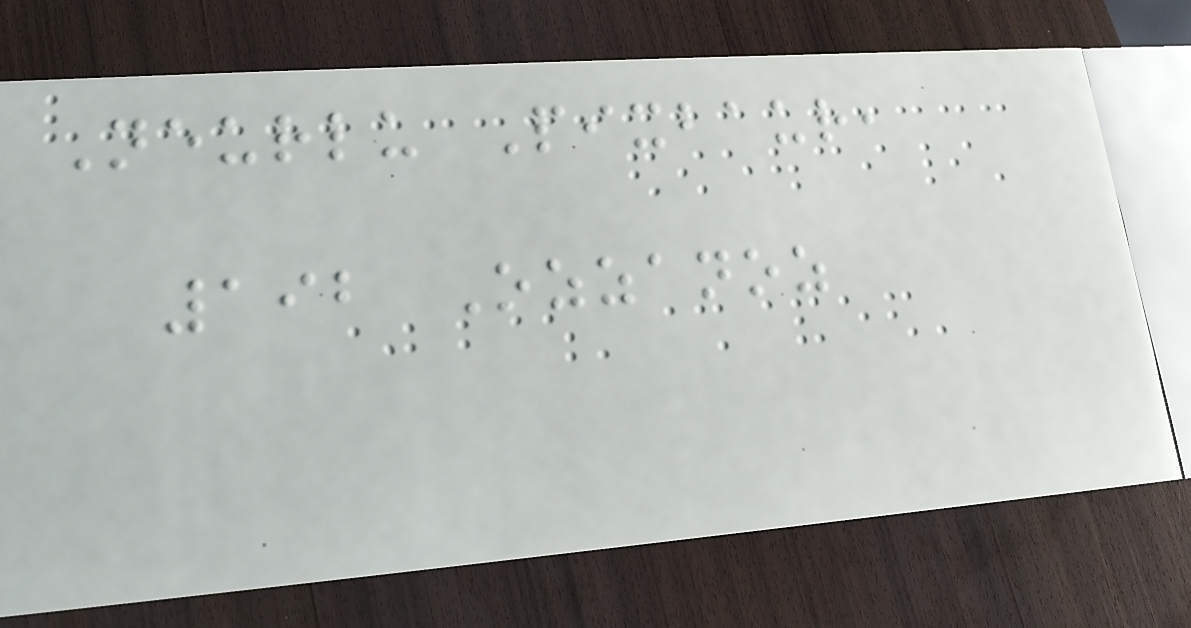Neurlu Pixbaur,
192 Ozzanoz
